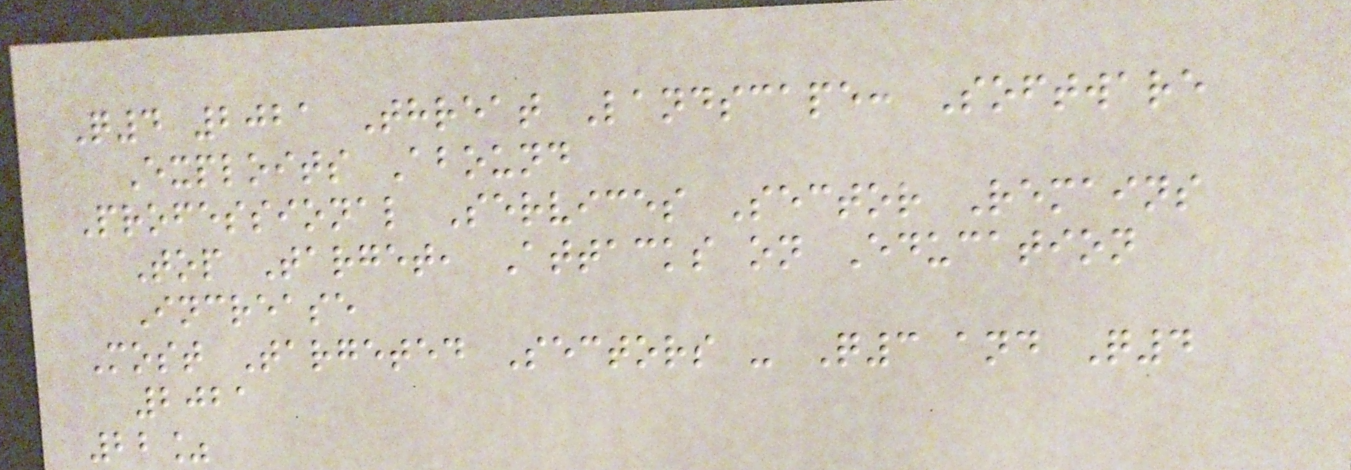Q4 2021 Threat Landscape: Software
Exploits Abound
Professional Services Sector Remains
Top Target, Attacks on Education
Increase
Most Targeted Sectors - Q3 and Q4
2021
22%
